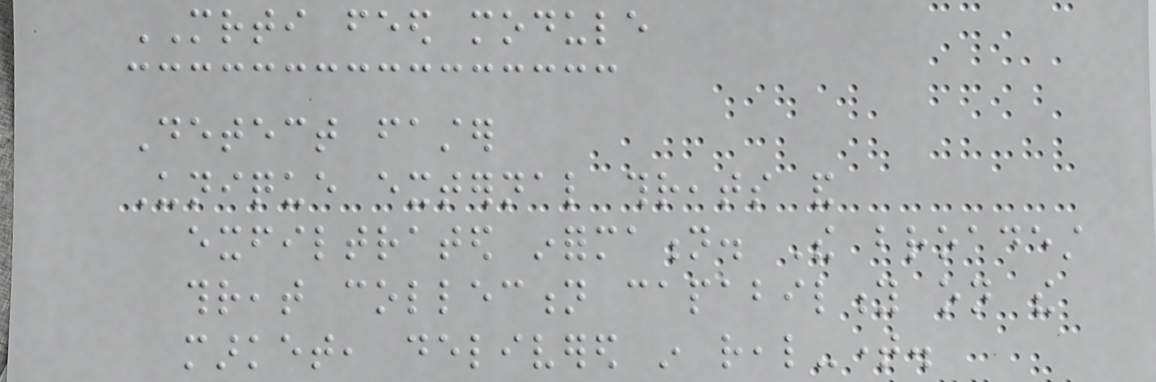MRTI feed module
Detect faster
Unique external threats and
exfiltrated information. The broadest
threat collection capability on the
market, delivered in real-time.
